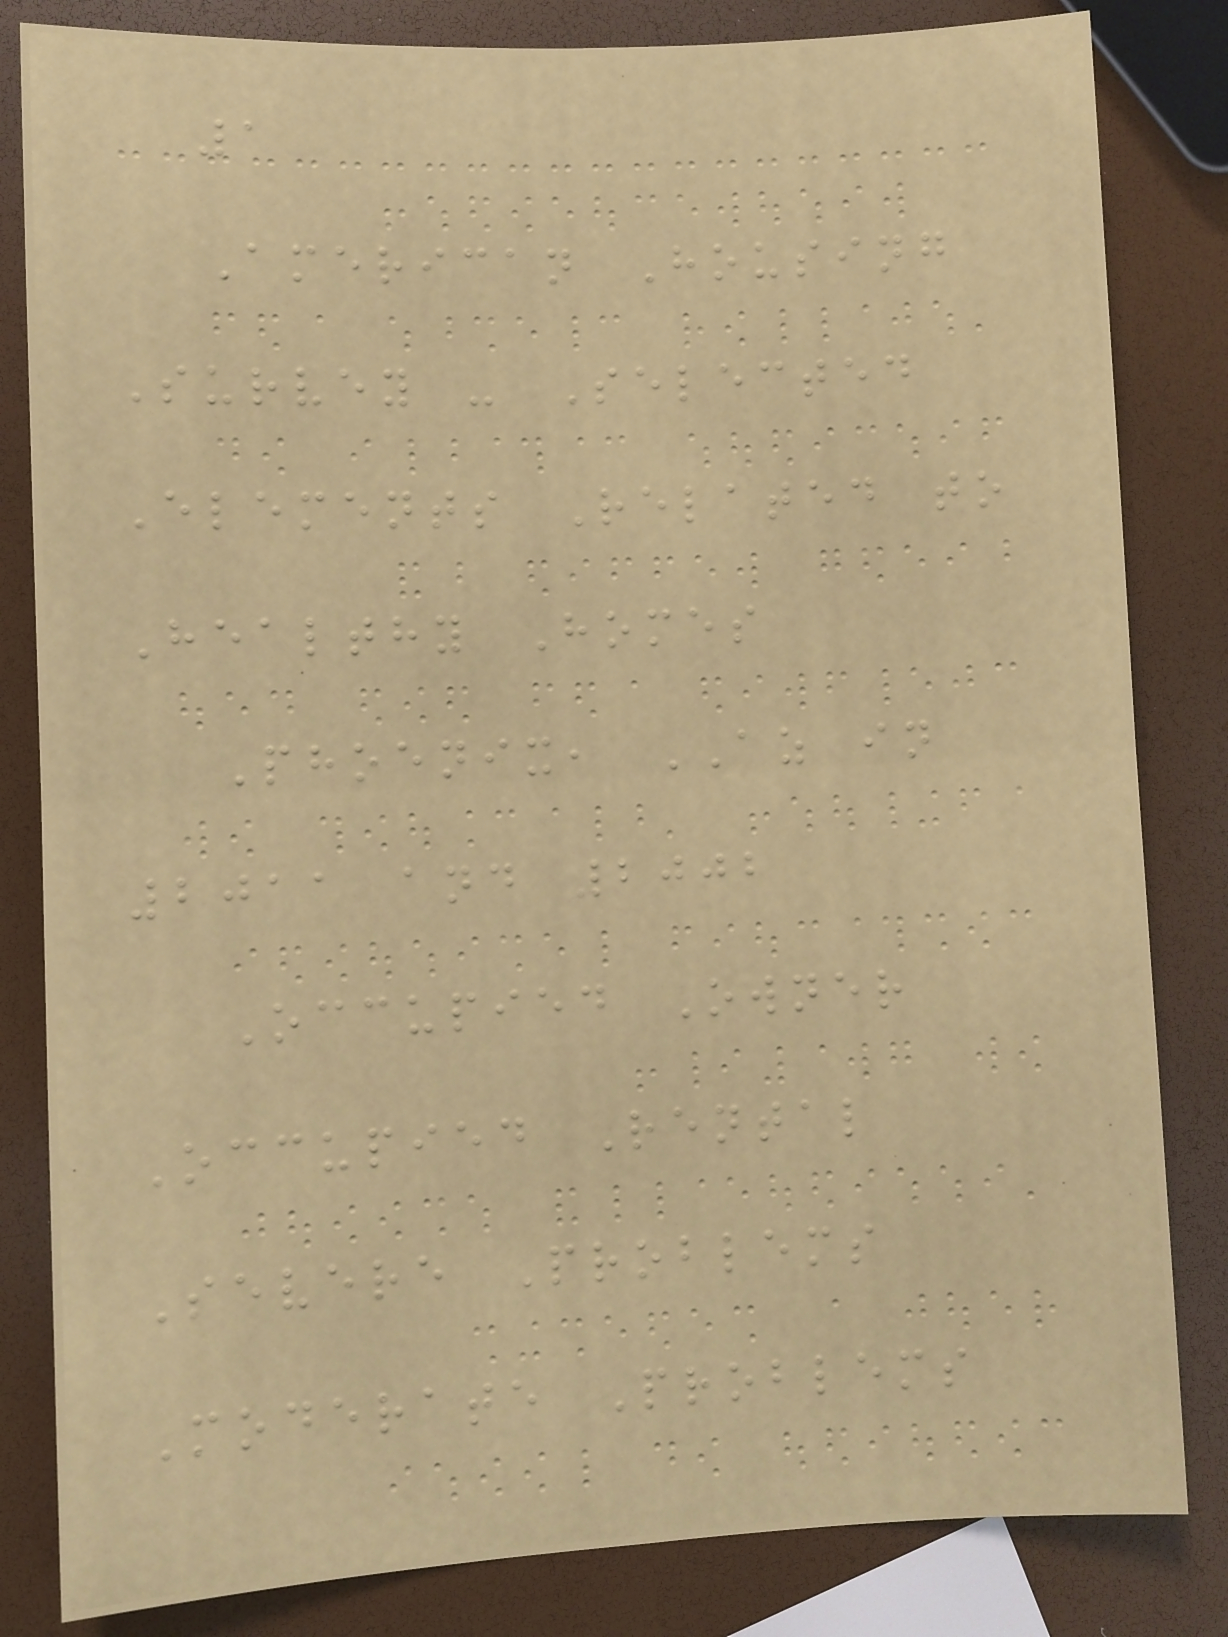1
American Housing
Survey - Selected
Elements Related to
Healthy Homes
Phoenix, AZ in
2011 and 2002
Occupied Owner
Occupied Rental
Severe Problems
Moderate Problems
